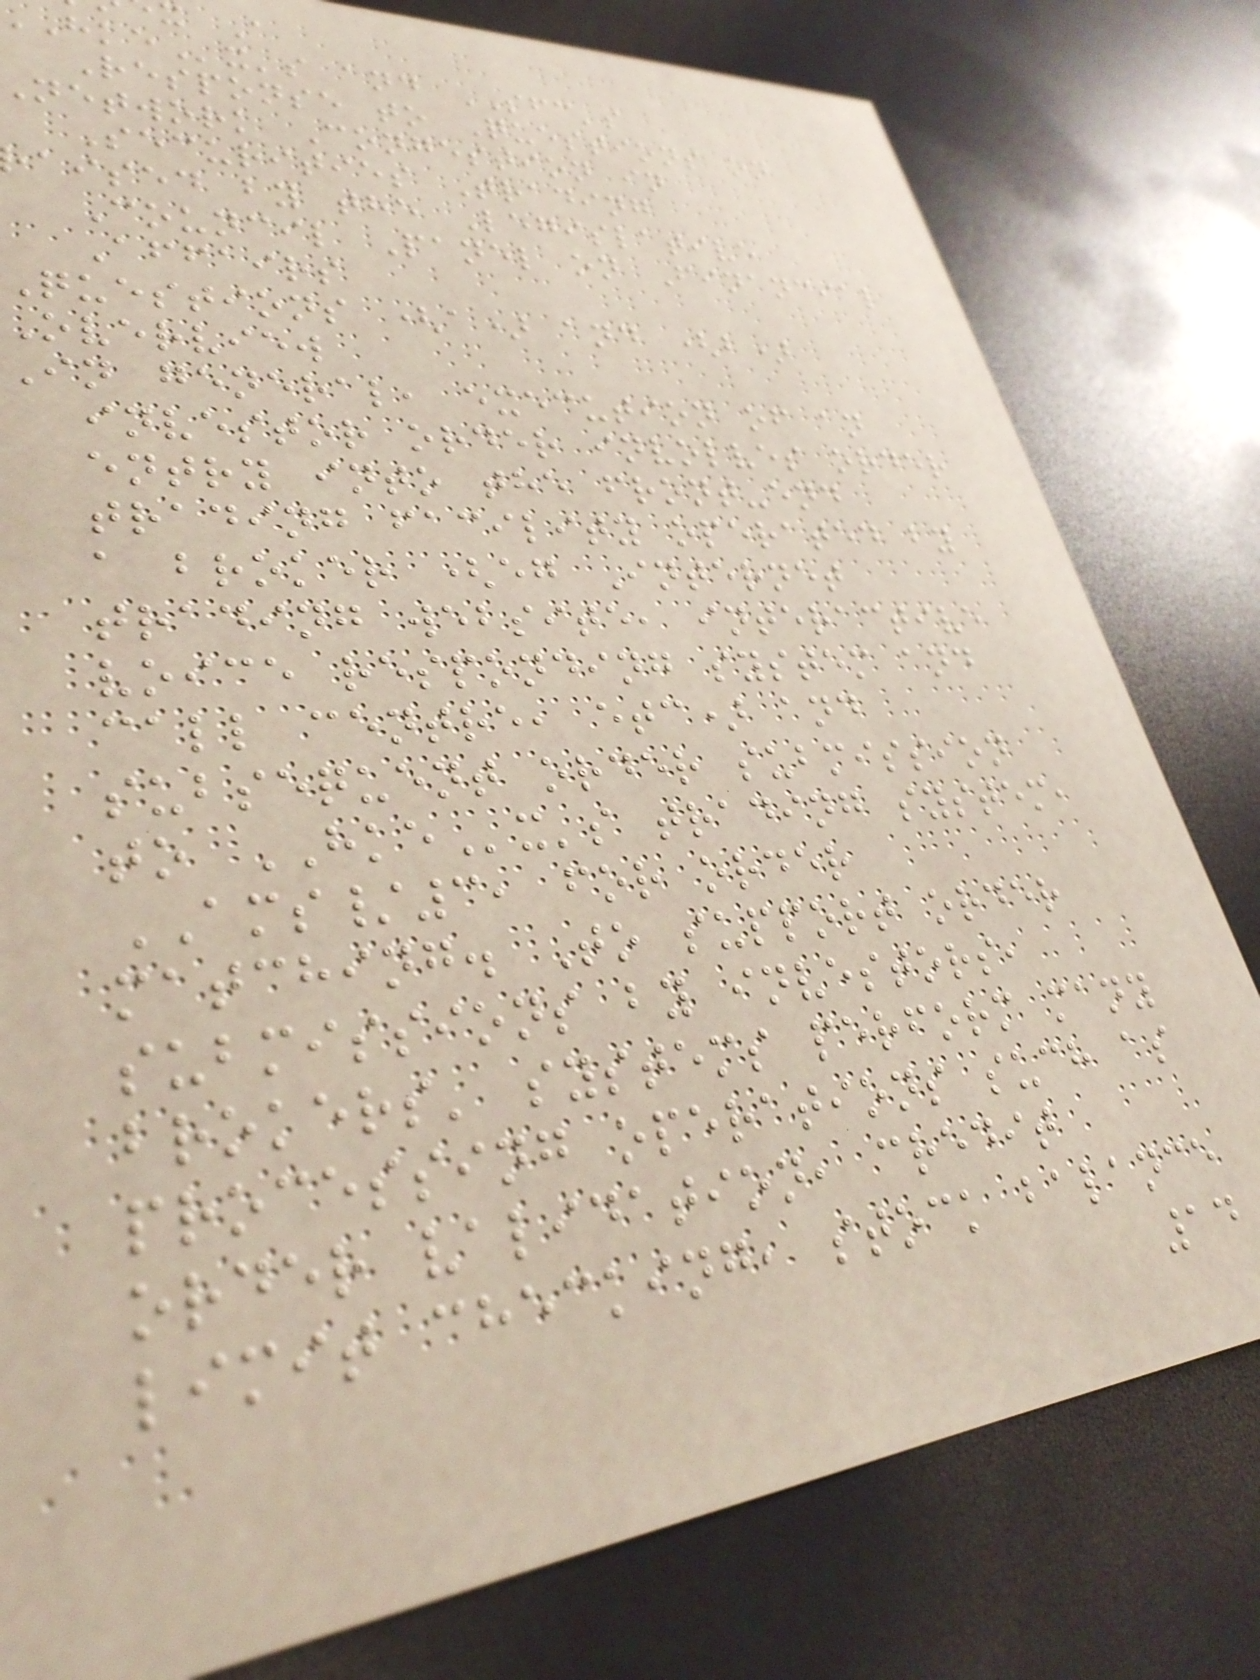x's and SFC's
Response to Questions on
network Congestion in
Securities Trading
aised by the Legislative
Council Panel on Financial
Affairs
Questions (a) and (b)
Overview
In general, execution of an
investor order involves order
entry into the front-end
trading facility operated by
a broker (eg Internet
trading website, interactive
voice responding system and
call centre, etc) and
subsequent order submission
to HKEx's trading system,
AMS/3, for order
matching. To support order
submissions by investors,
brokers' systems perform many
processing operations such as
order validation, credit
limit checking, stock balance
14
